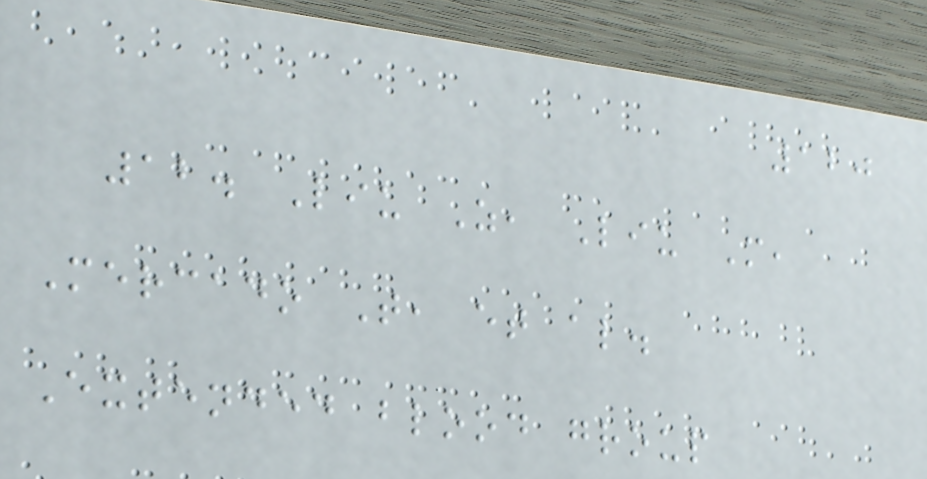120
12. Liu Z, Liu M,
Mercado T, et al.
Extended blood group
